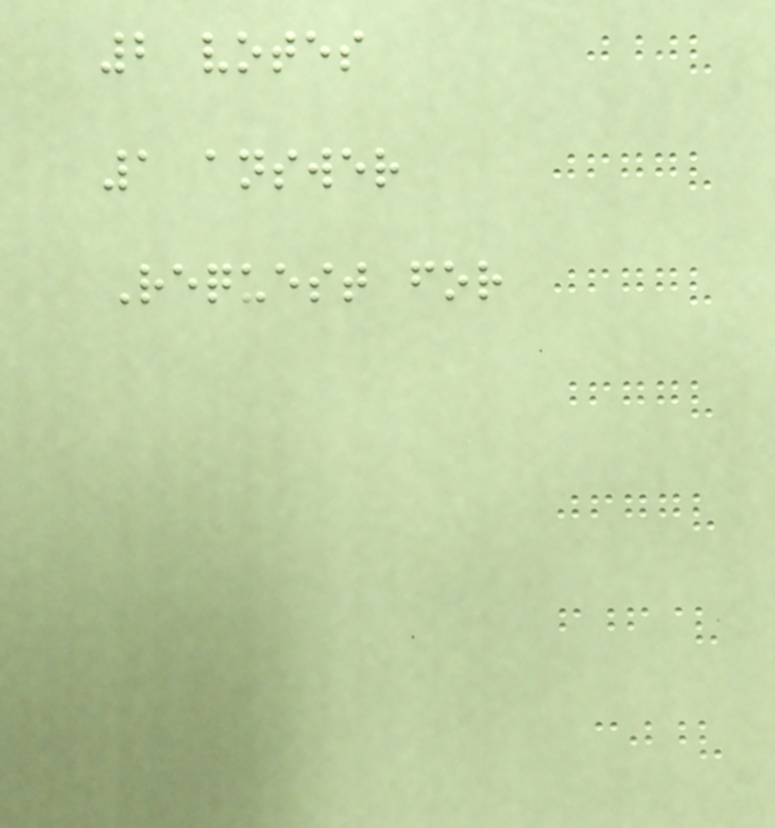2 votes
1 answer
Request for
